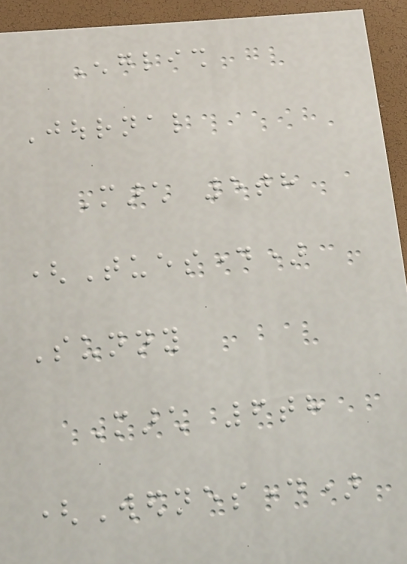English
Journal
March 5th
(Tuesday)
Sunny
March 6th
(Wednesday)
